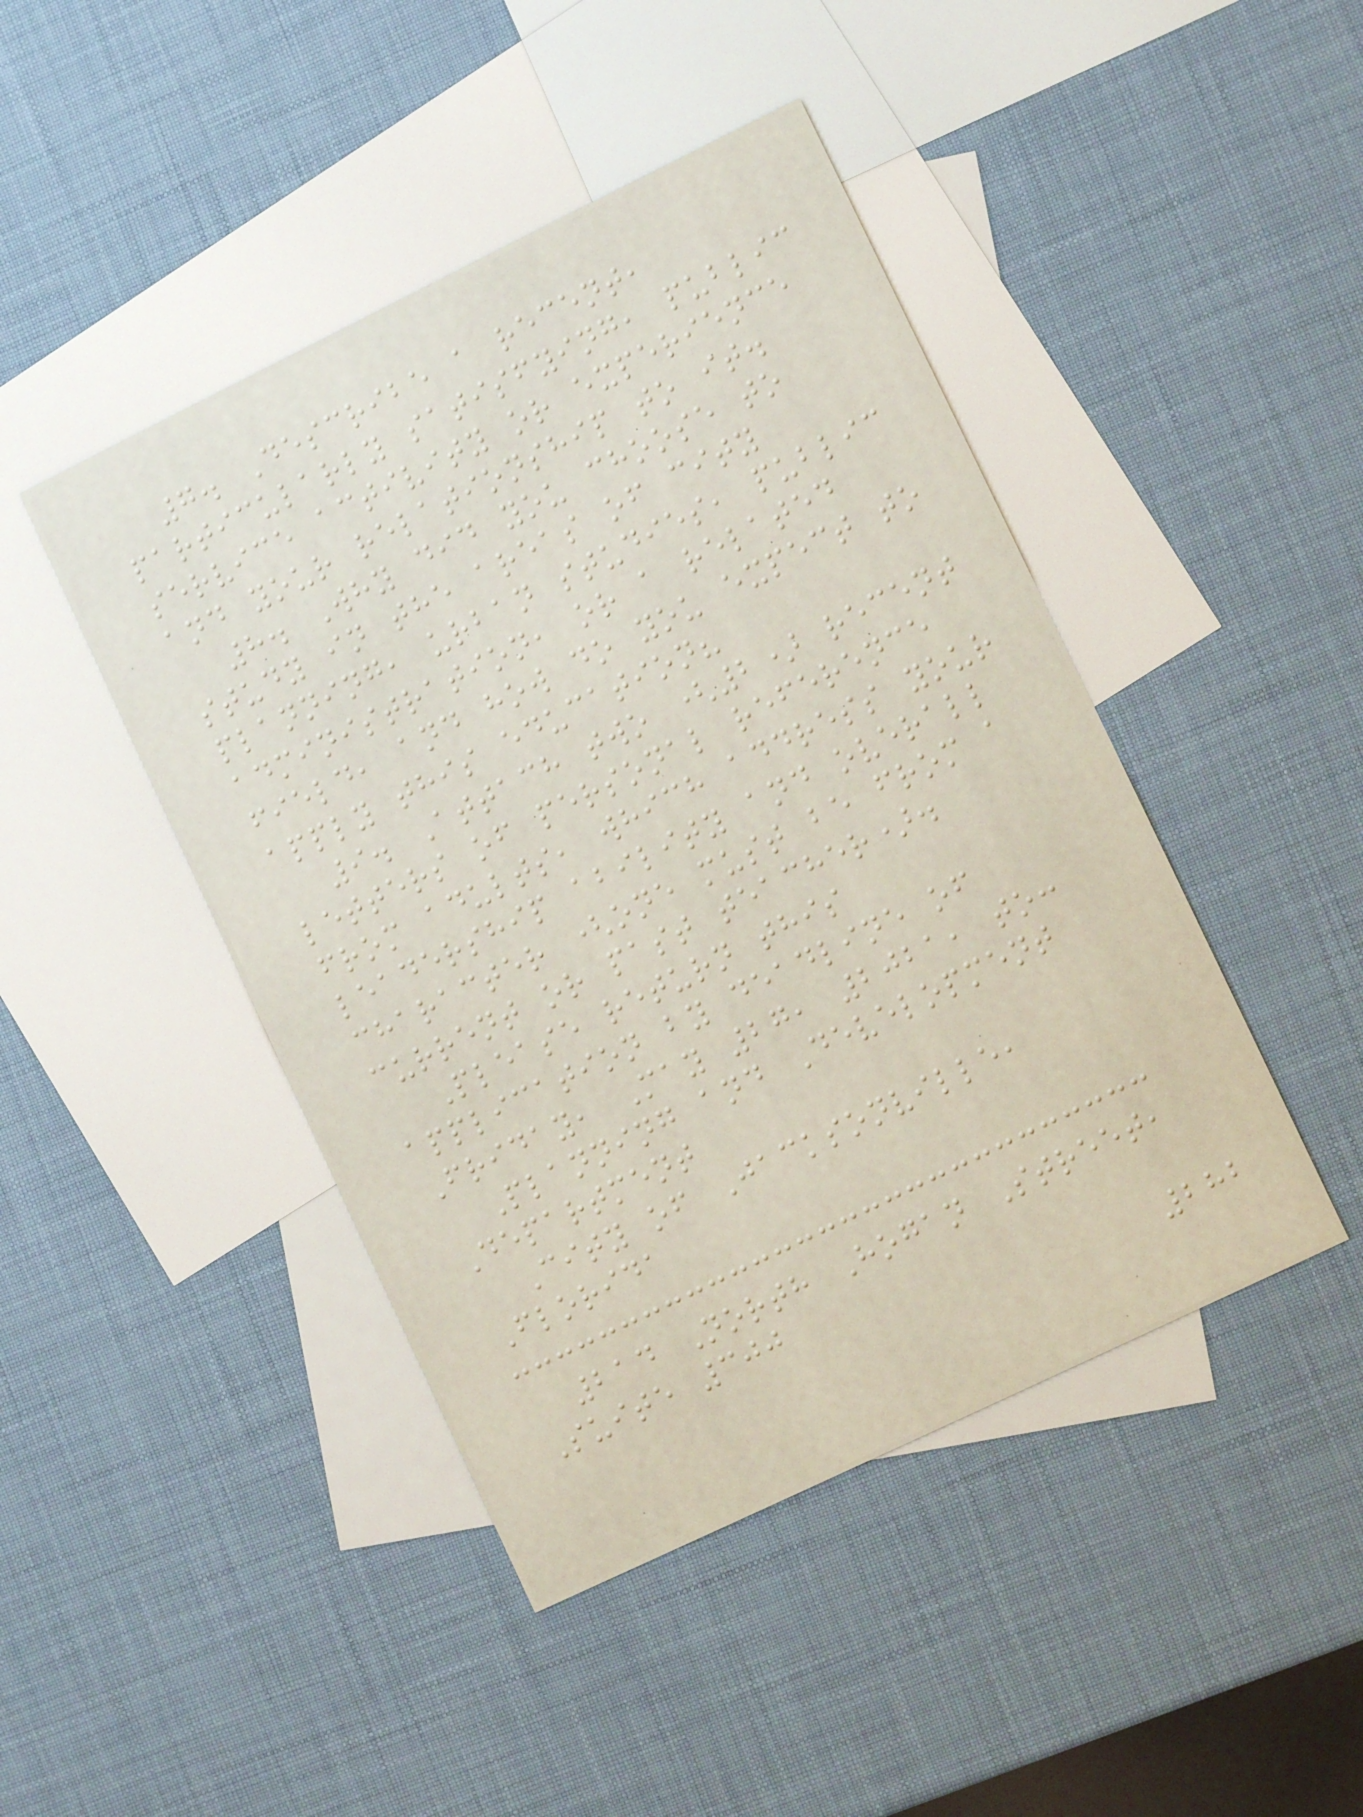7. Describe a recent,
particularly satisfying, public
service activity or experience
and your relationship to it.
8. Why did you choose to
study in the areas of city
planning, urban studies, public
administration, or a related
field, and how do you expect to
apply this education?
9. Attach two (2) recent
letters of personal reference
from adults, which address your
leadership ability and overall
character (one must be from a
current or past teacher).
Please return this
application by deadline of
Friday, May 27, 2021, to:
Planning and Development
Department
City of Jacksonville,
Florida
214 North Hogan Street,
Suite 300
282
